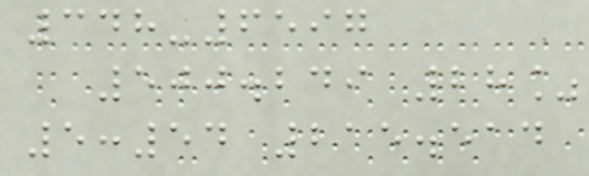348-6597
500.249 28%
5:54 215.514
